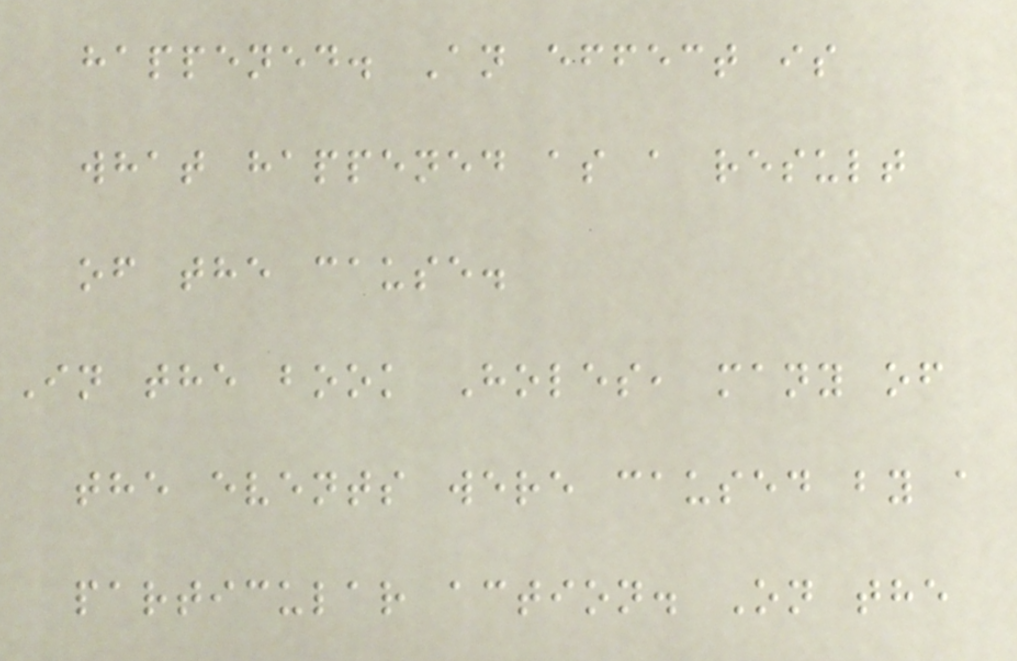happened. An effect is
what happened as a result
of the cause.
In the book Holes, many of
the events were caused by a
particular action. On the
